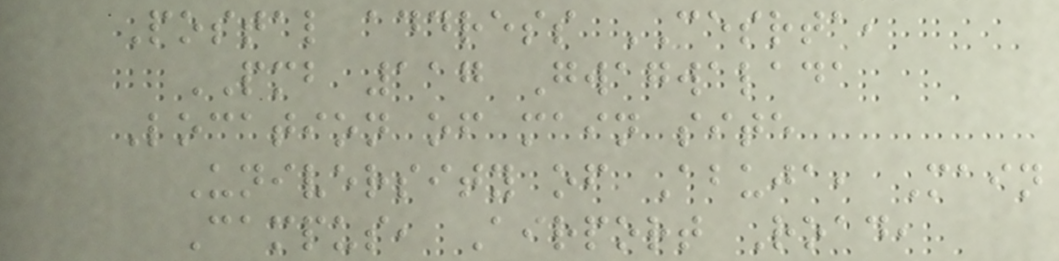Postal address CESRTA,
PMB 117 Gwagwalada
Location of main site
University of Abuja, Main
Campus, Airport Road,
